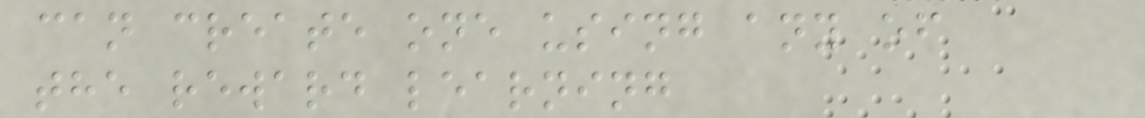can create one using any of
the reward learning
